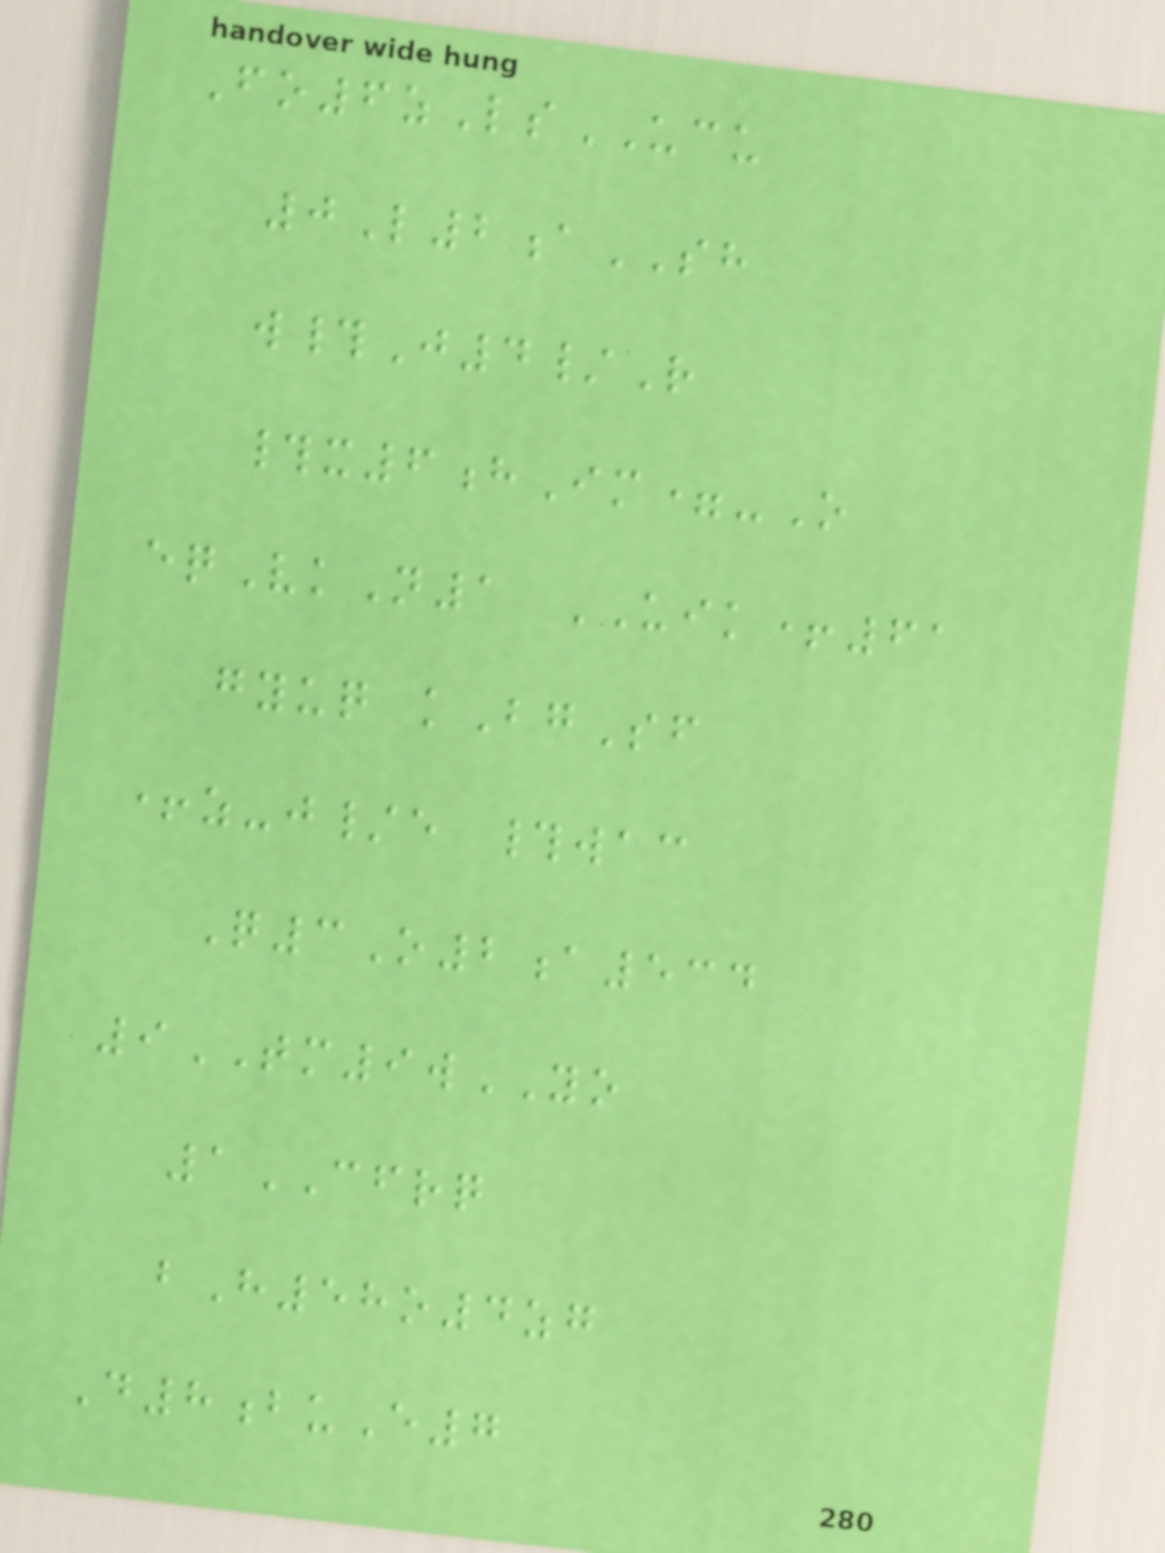Fo6zLsUCU
0L2aSH
w#J4/R
#x6hIm=-O
eqVkN1 UIK+61
gyuq kBgSf
+z-j/e #wac
Q3O2a534
9TM9wYO
1CFRQ
bH58o4zg
D8buE7
